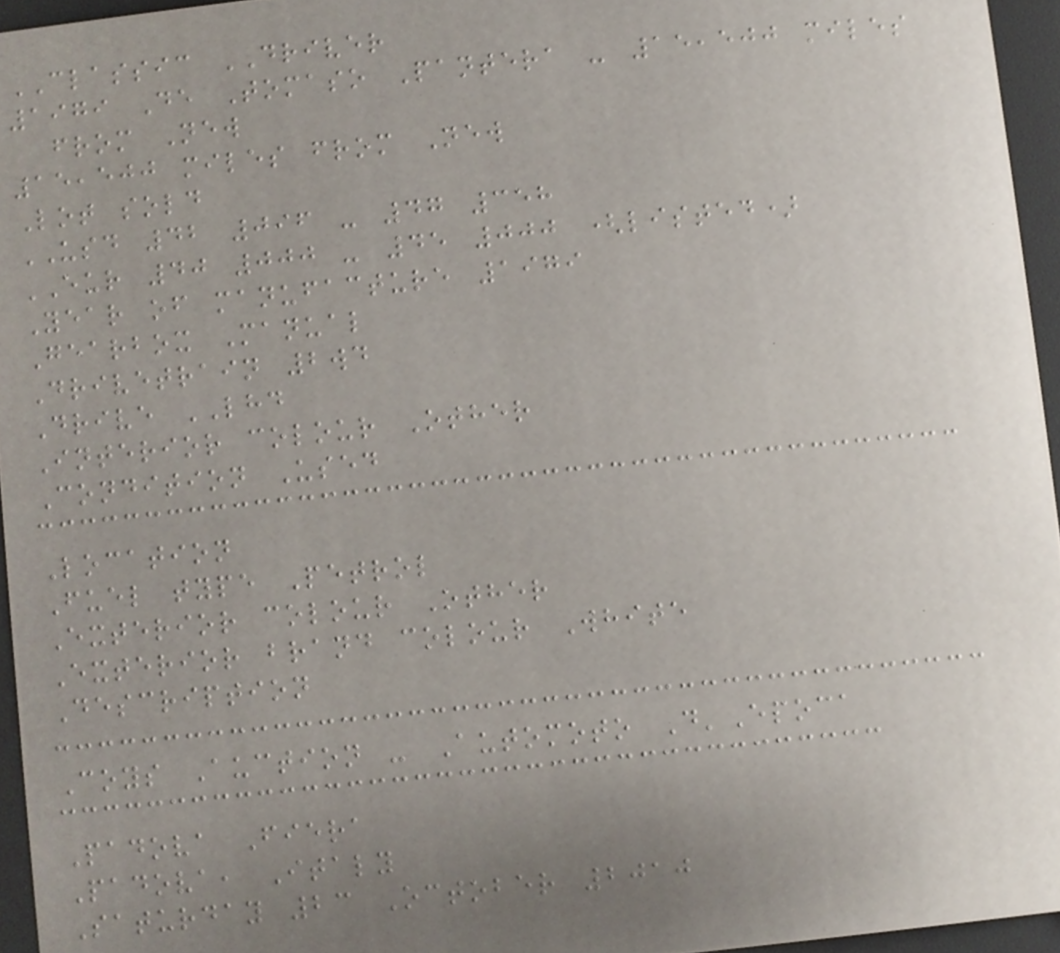CLASSIC DRIVER
1979 De Tomaso Pantera - 15,500 miles
from New
15,500 miles from New
Lot sold
USD 42 096 - 47 358
EUR 40 000 - 45 000 (listed)
Year of manufacture 1979
Gearbox Manual
Drivetrain 2wd
Drive LHD
Interior colour Other
Condition Used
Location
Fuel type Petrol
Exterior colour Other
Exterior brand colour White
Description
Coys Auction - Automoto D'Epoca
Padova Fiera
Padova, Italy
Saturday 23 October 2010
